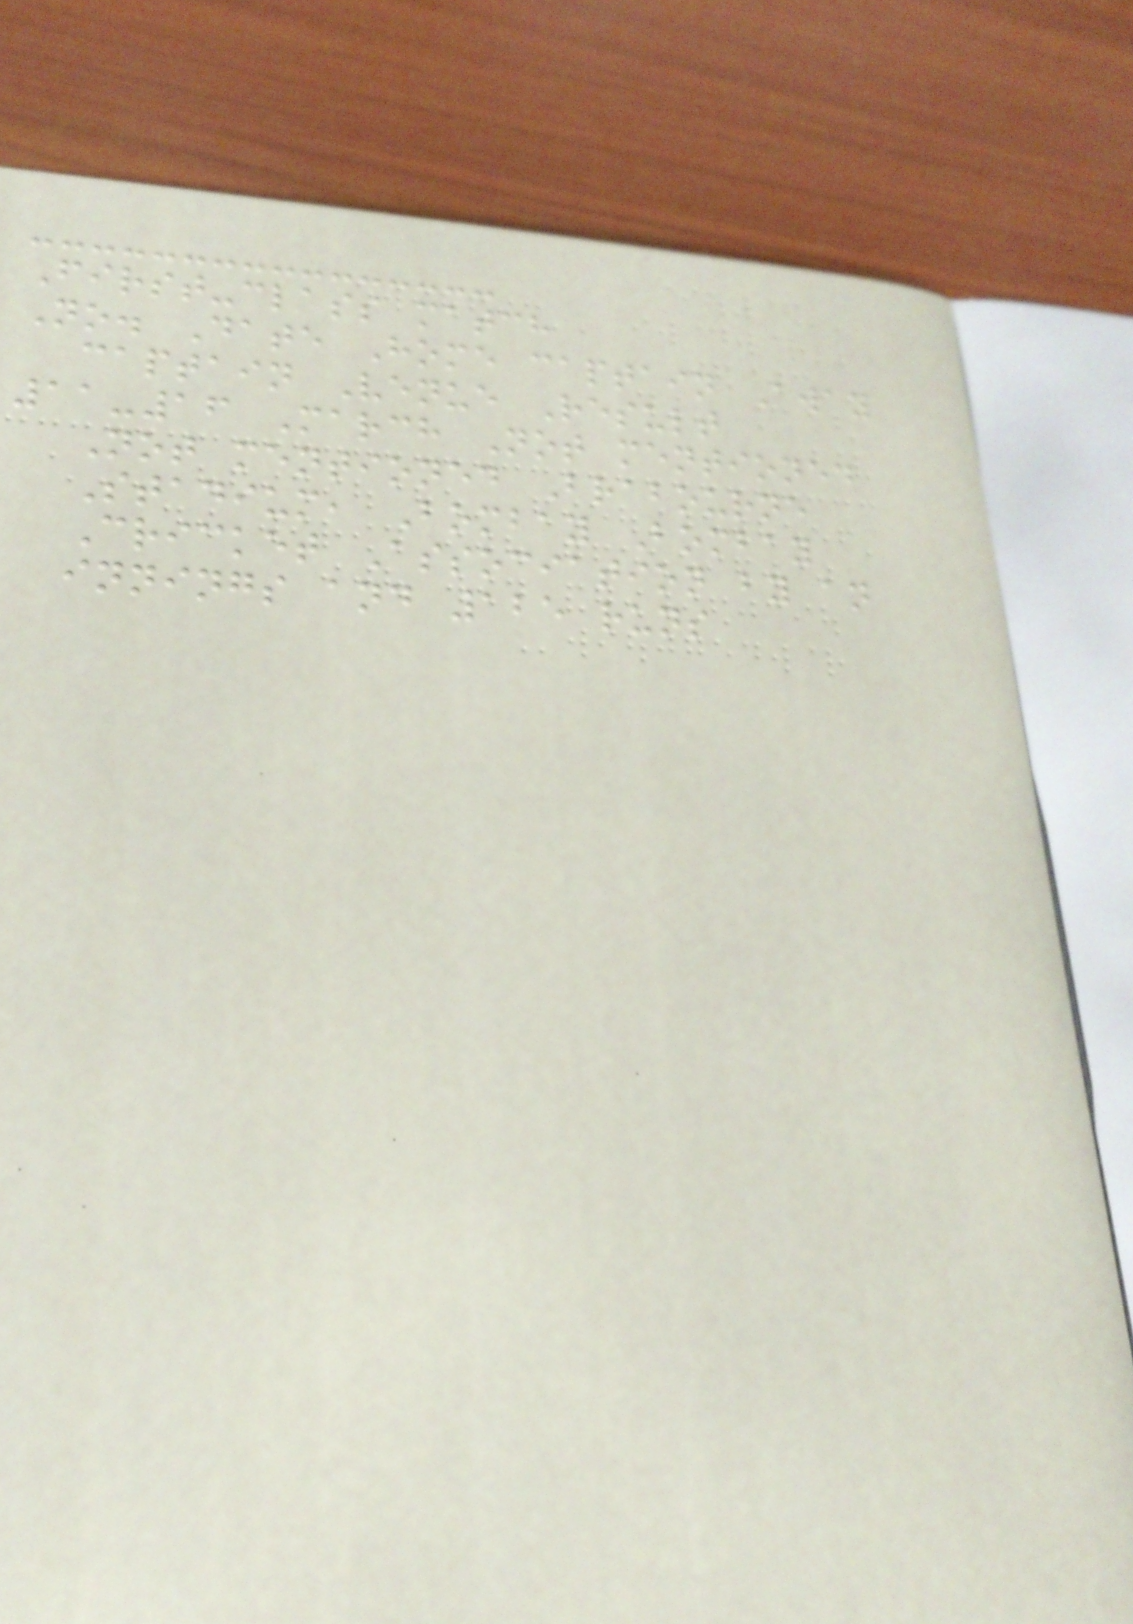First-class match
No. Date Home captain Away
captain Venue Result
11-16 March Not mentioned
Not mentioned Brabourne
Stadium, Bombay Bombay
Cricket Association by an
innings and 125 runs
